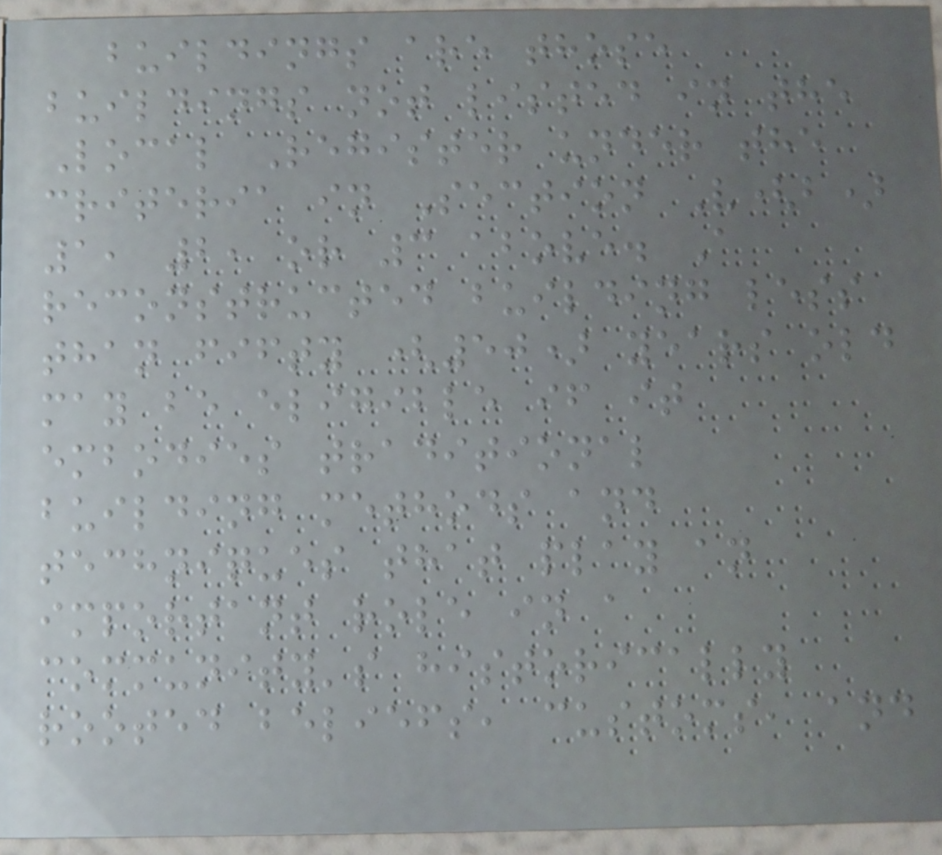buildings are those
buildings not listed in the
Local Register under the
criteria in Section V(b)
1, 2, or 3 above. A
reconstructed building less
than fifty (50) years old
may be eligible if it
embodies traditional
building methods and
techniques that play an
important role in a
community's historically
rooted beliefs, customs, and
